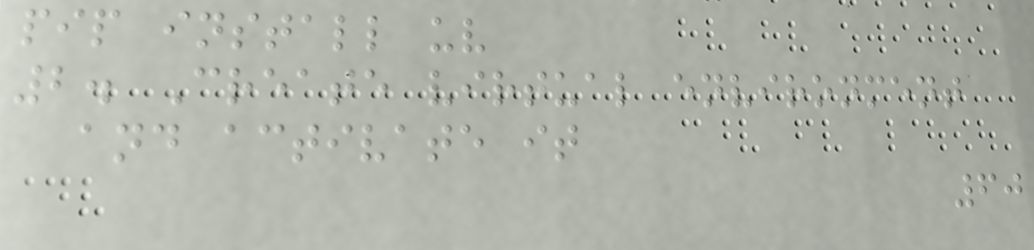pip install uv
2. Create virtual environment
and activate it
60
